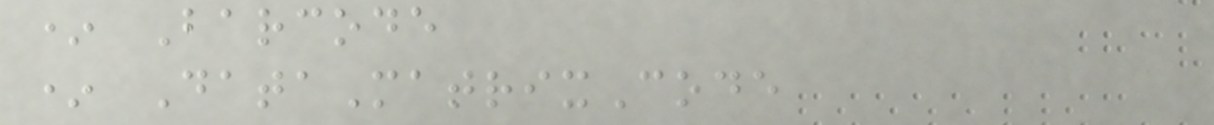* Barcode
* DataMatrixCode
